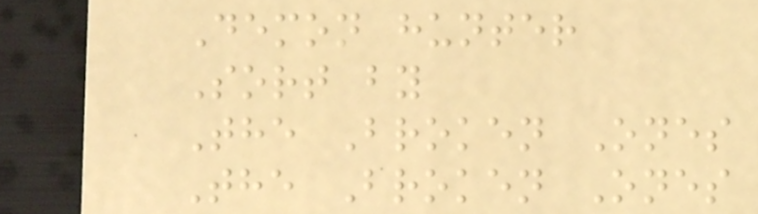Demon hunter
Sort by
The Broken Ones
The Broken Ones
